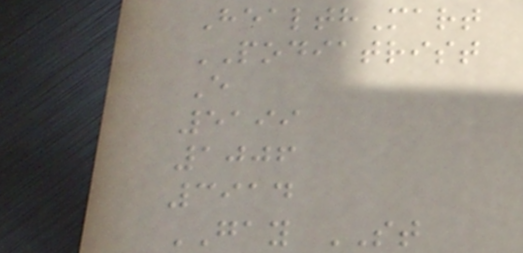HealthMart
PODIATRIST
E
5199
1006
3914
GAY ST
